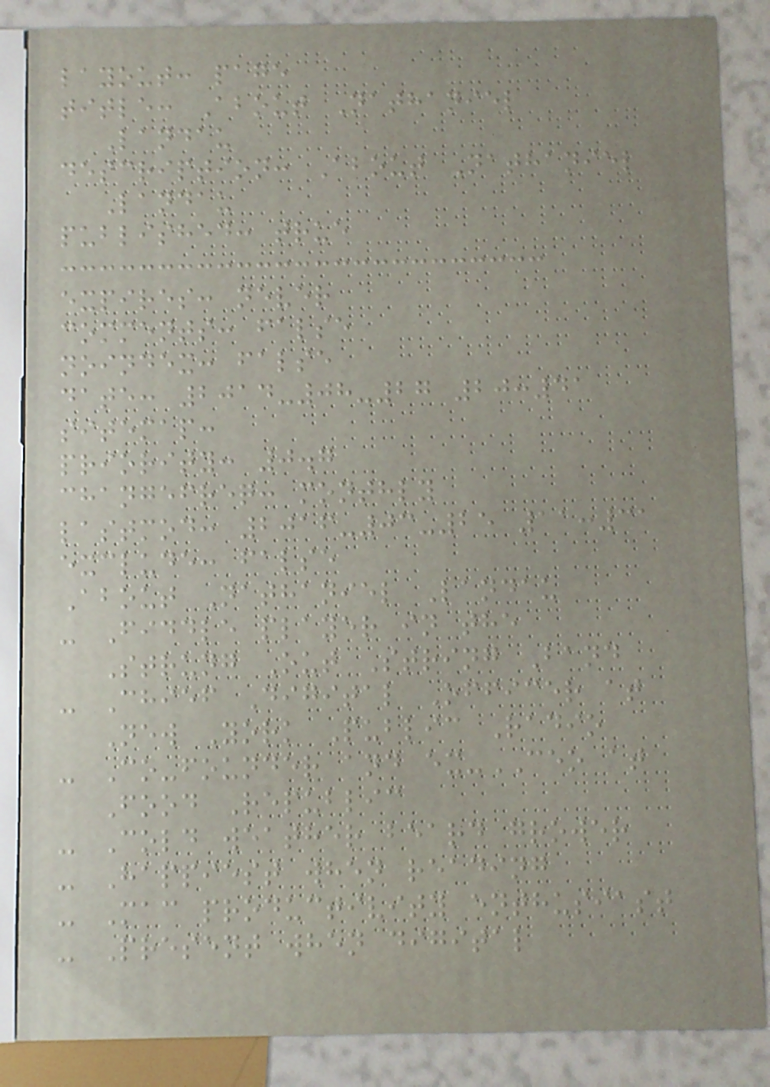layout: page
title: About Nathaniel
Landau
description: About Nathaniel
Landau
published: true
expires: never
comments: false
noindex: false
date: 2014-08-27 20:41
sitemap:
priority: 0.7
changefreq: monthly
lastmod: 2016-03-25 11:31
exclude: false
About Nathaniel Landau
- Fiddle player in the
Strung Out String Band
- Chief Digital Officer at
New York Public Radio
- Co-founder and ex-CEO at
Food Republic
- Cold weather beard grower
- Happiest when reading
- Mac productivity enthusiast
- Present when digital
